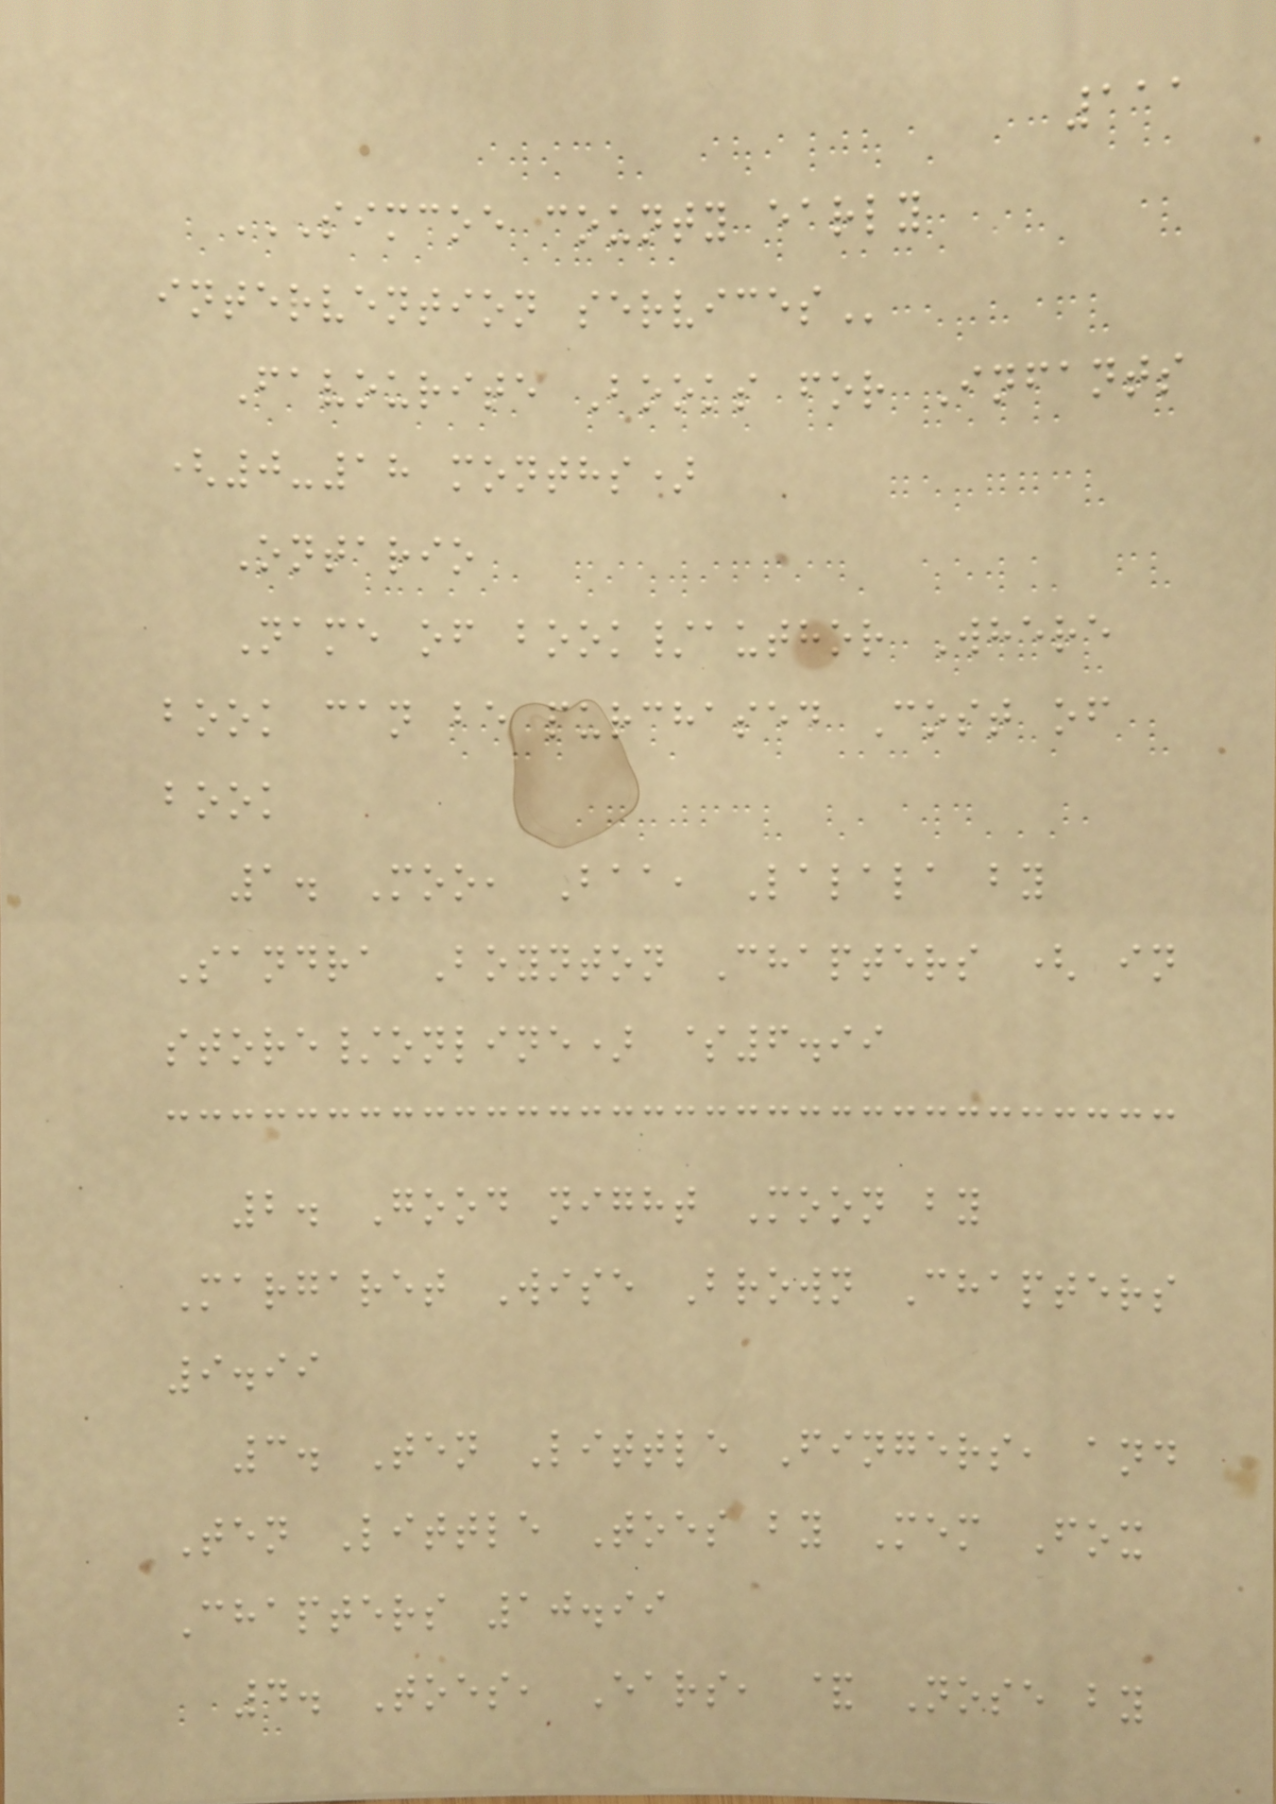111
SIMCOE COUNTY EARLY
INTERVENTION SERVICES
Favourite Books for Infants
(0-18 months)
Ontario
Name of book/author Where
book can be purchased Cost of
book
1. Moo, Baa, Lalala by
Sandra Boynton Chapters ( in
store/online) $6.99
2. Good night Moon by
Margaret Wise Brown Chapters
9.99
3. Ten Little Fingers, and
Ten Little Toes by Mem Fox
Chapters 10.99
4. Toes, Ears, & Nose by
